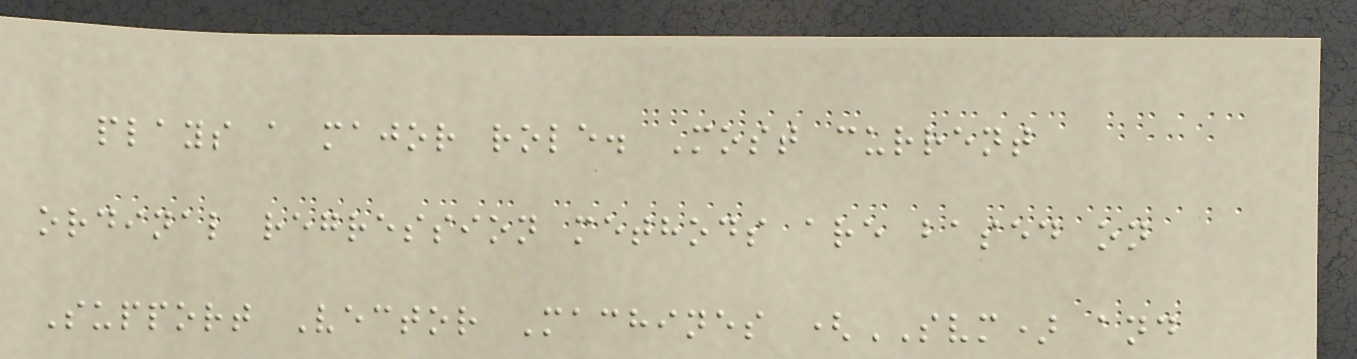plays a major role. Most current
ordinal regression methods are based on
Support Vector Machines (SVM) and
